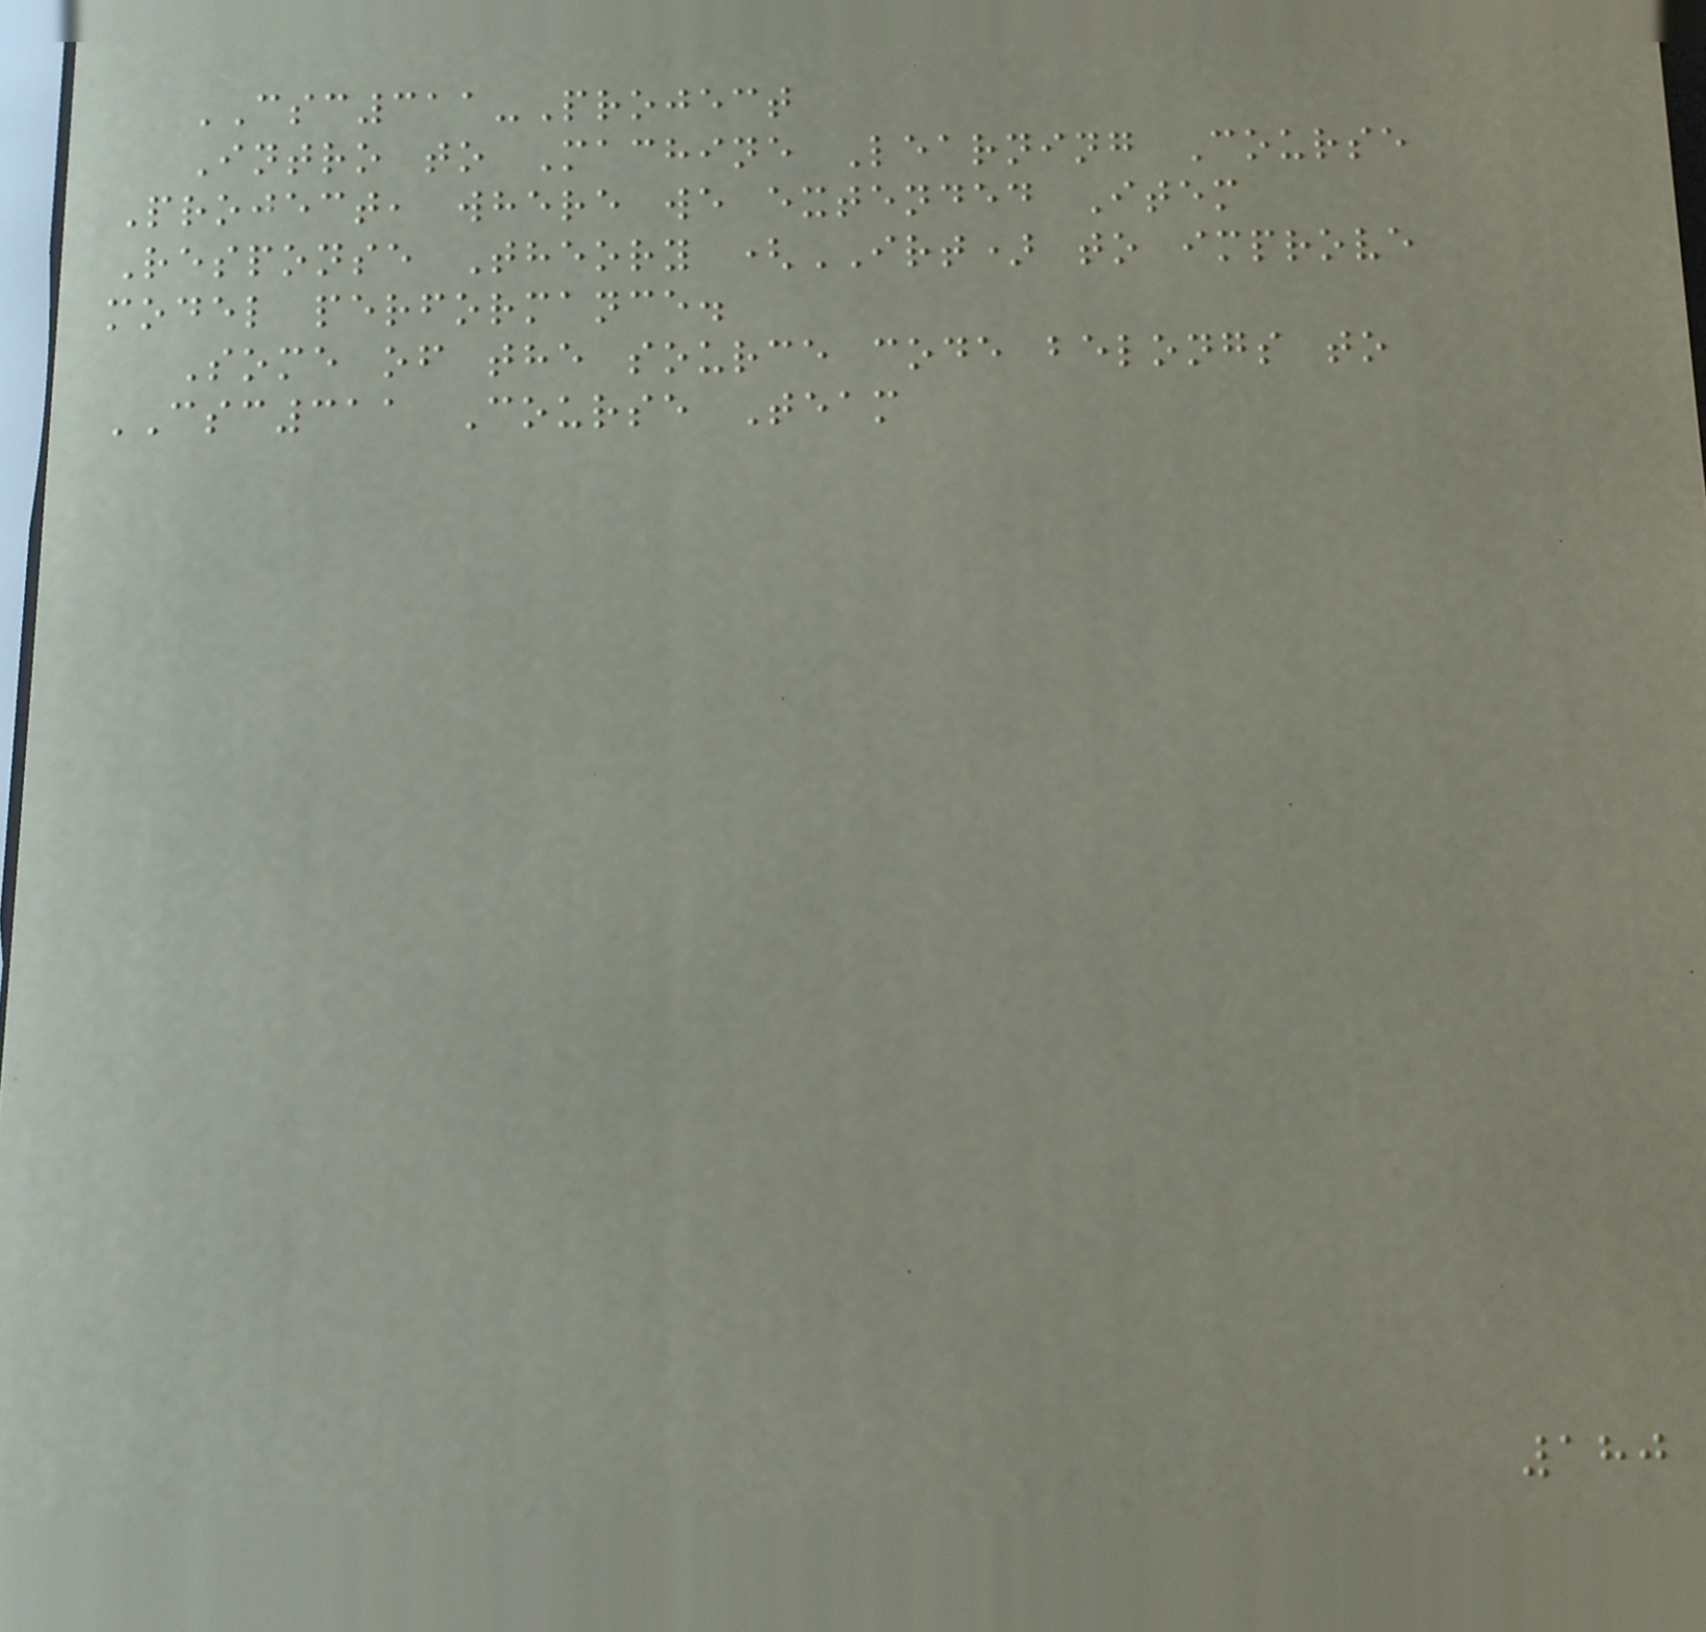CSC311-Project
Intro to Machine Learning Course
Project, where we extended Item
Response Theory (IRT) to improve
model performance.
Some of the source code belongs to
CSC311 Course Team
180
